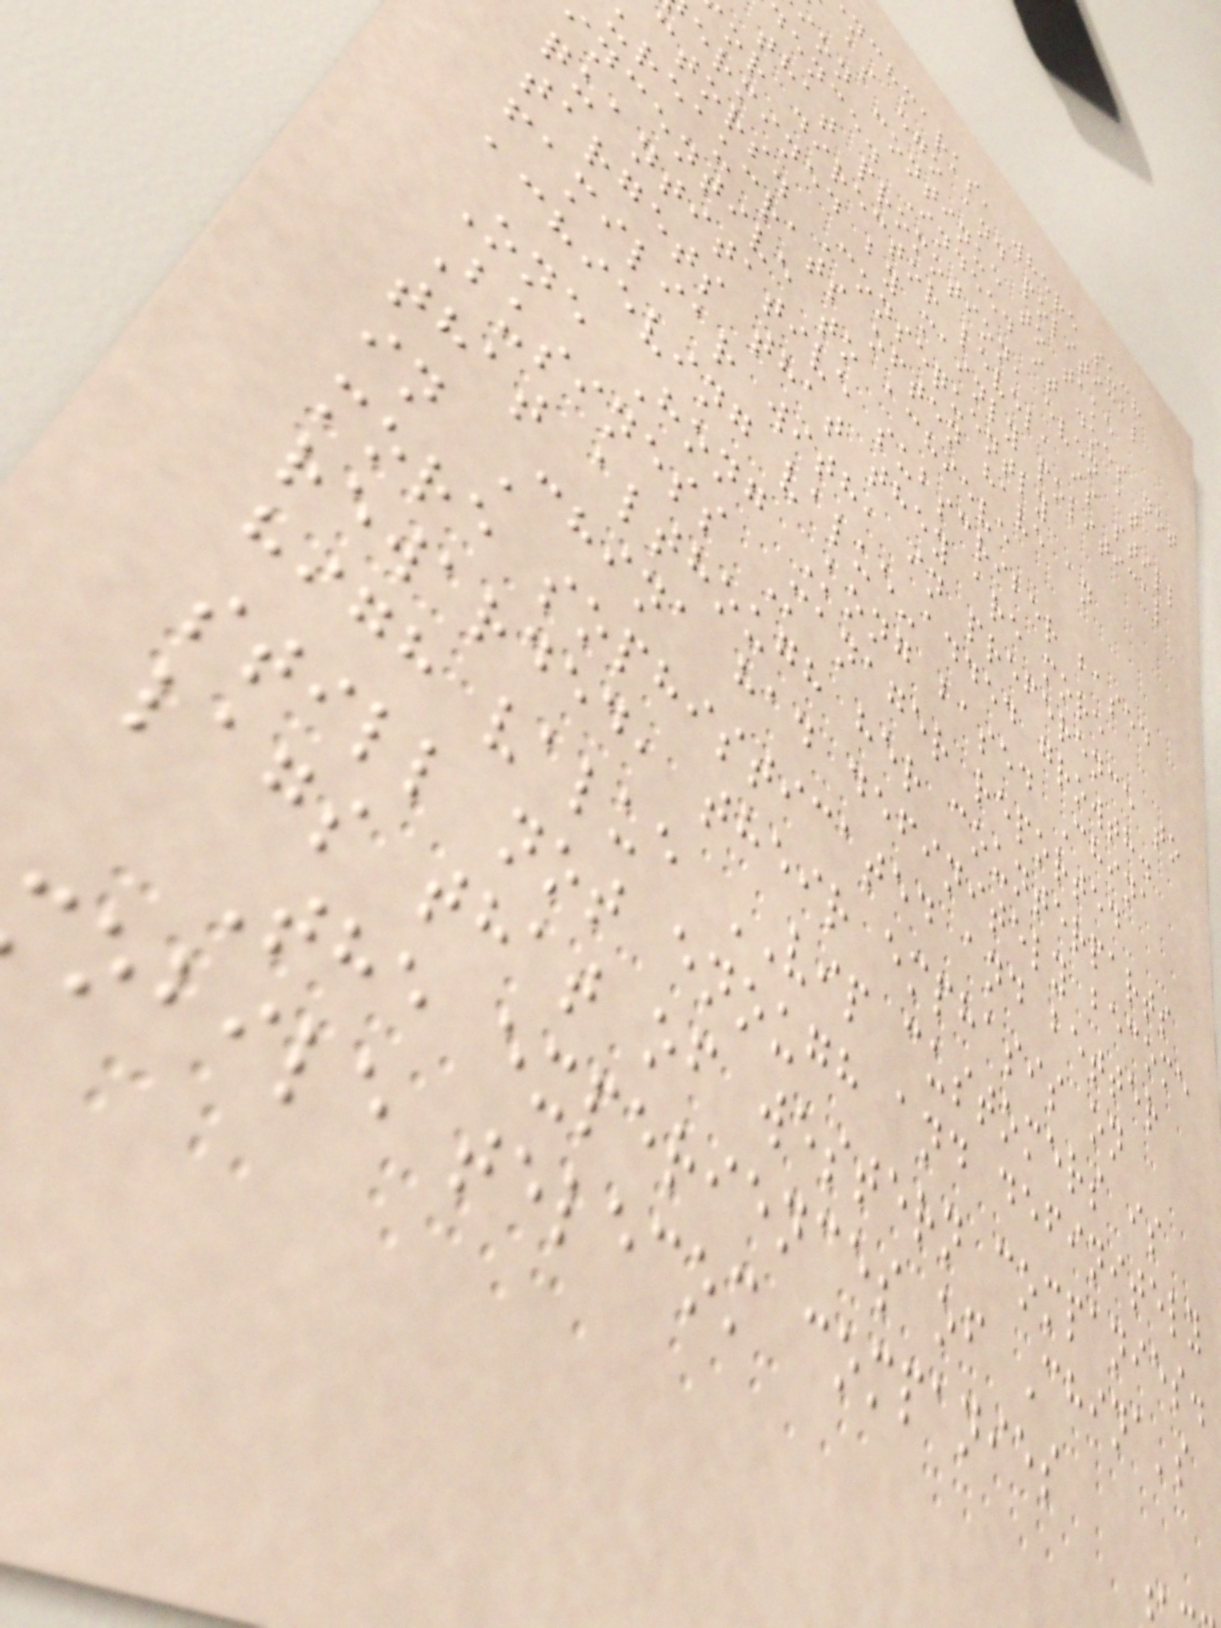nchmarks, where such
as ego and political
ion continue to take
dence. Indeed it does not
that promotion, even at
or director level, is still
ermined by mainly political
ctors. Consequently
ureaucrats often have an
incentive to achieve
quantitative subscriber based
targets that they are more
familiar with, in preference to
achieving value-added growth.
One Hong Kong based China
Business Manager reported
that although her counterparts
in China had definitely become
more sophisticated and better
rewarded, their emphasis on
high value VIP customers is
still not enough and definitely
lags that of western companies.
The experiences of China's
obile telecom companies
